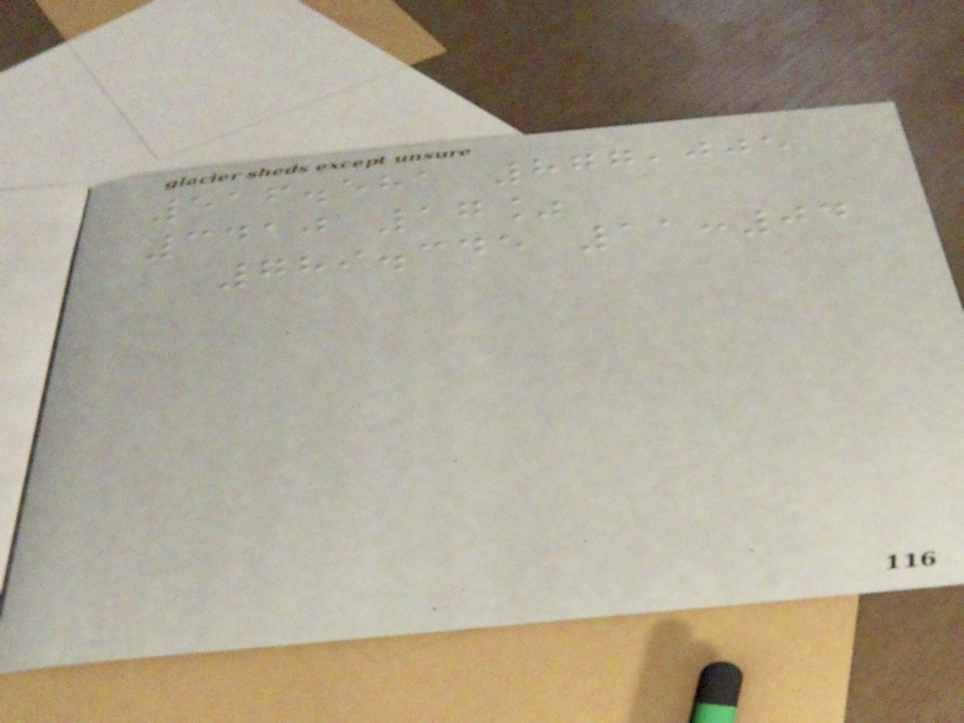516.581 877,005
3410 17%
789.345 11:04
